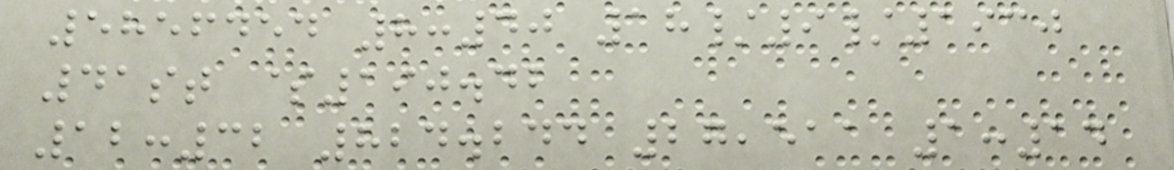5856454 8:40 18/9/1930
41st $190.42
12:32 824.244 27,511 1:14
